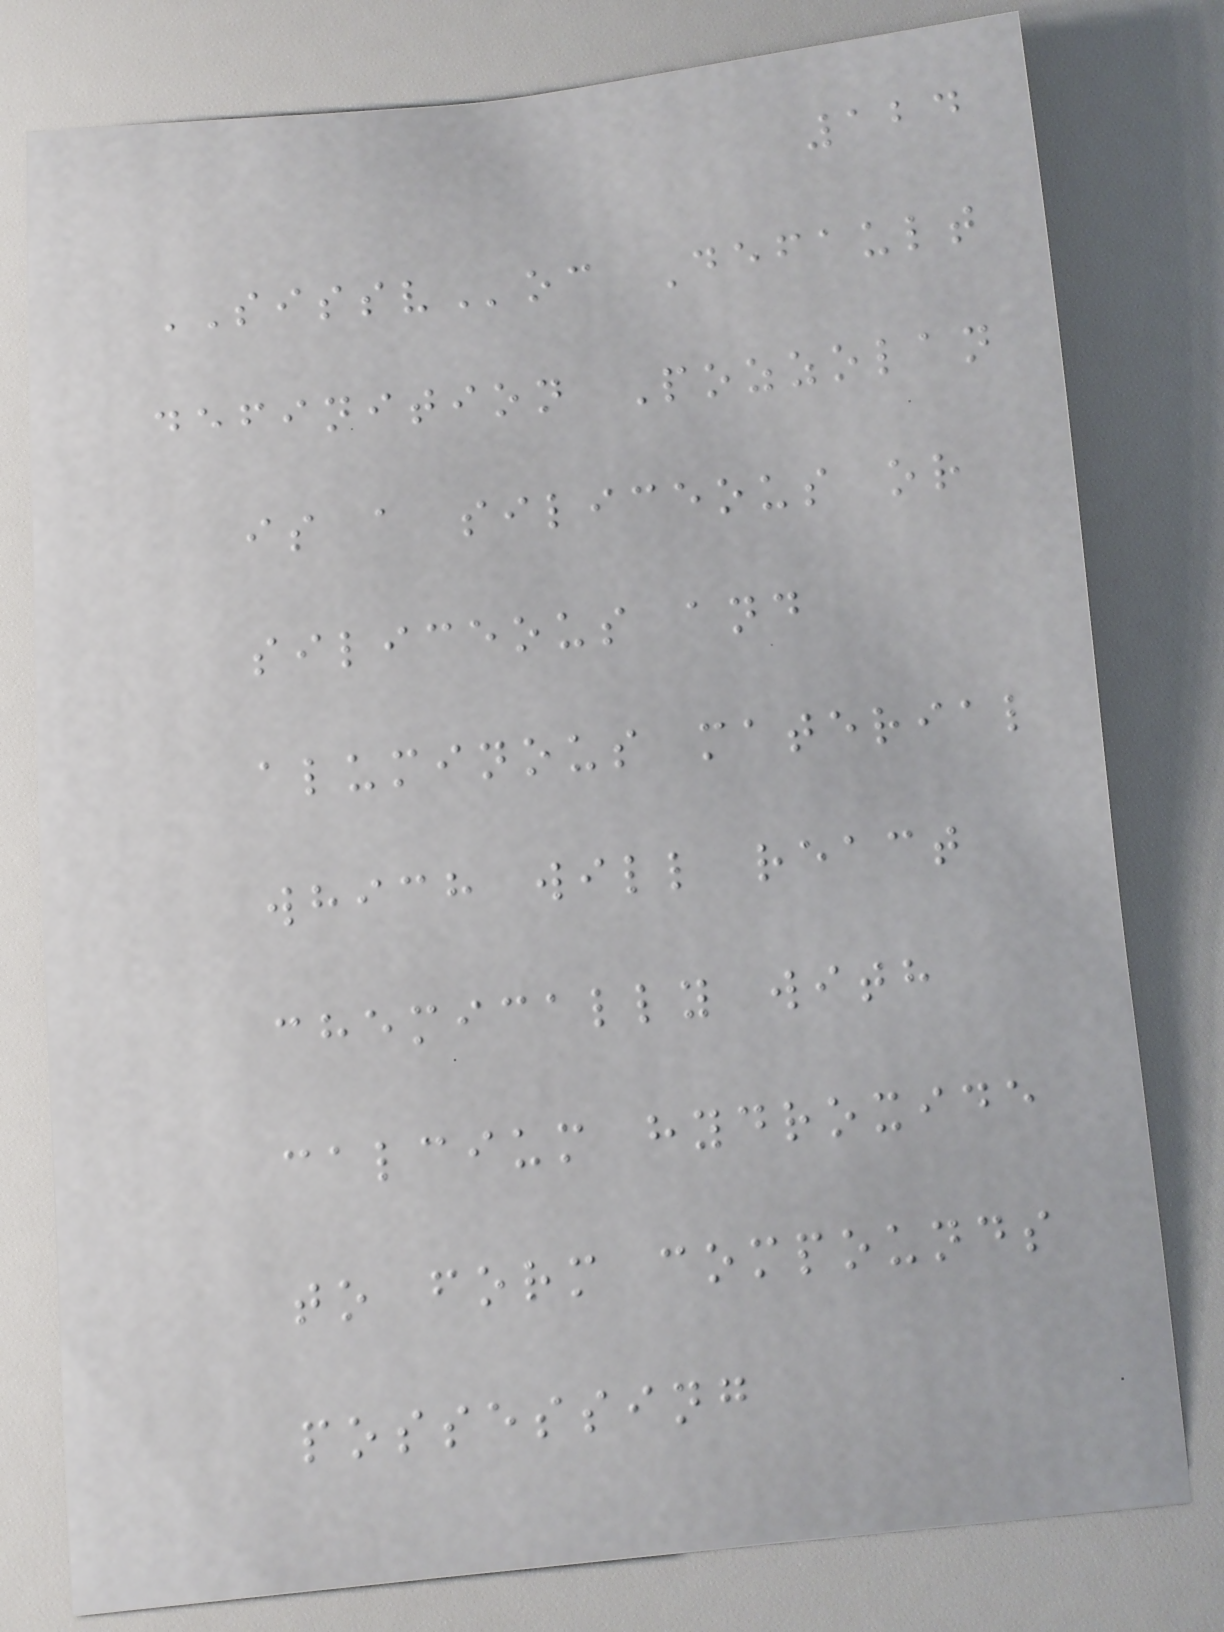124
SISSVoc Default
definition Pozzolan
is a siliceous or
siliceous and
aluminous material
which will react
chemically with
calcium hydroxide
to form compounds
possessing
